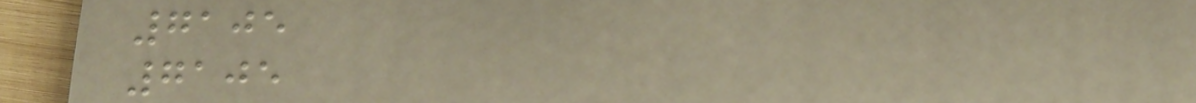7105
7105
